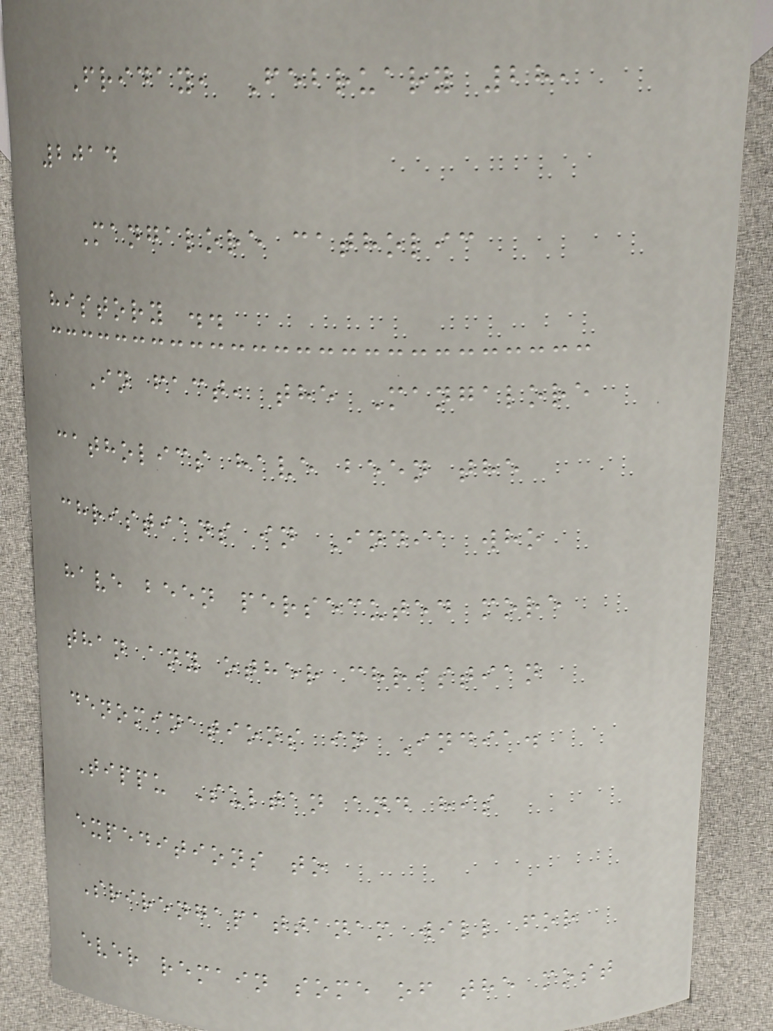Friday, February 28,
2014
Mangalore catholic
history ..
In fact, the Mangalore
catholics have been the
christians in India who
have been persecuted more
than any other christian
denominations in India.
Tippu Sultan and his
expeditions to
Srirengapattanam will for
ever remain some of the most
